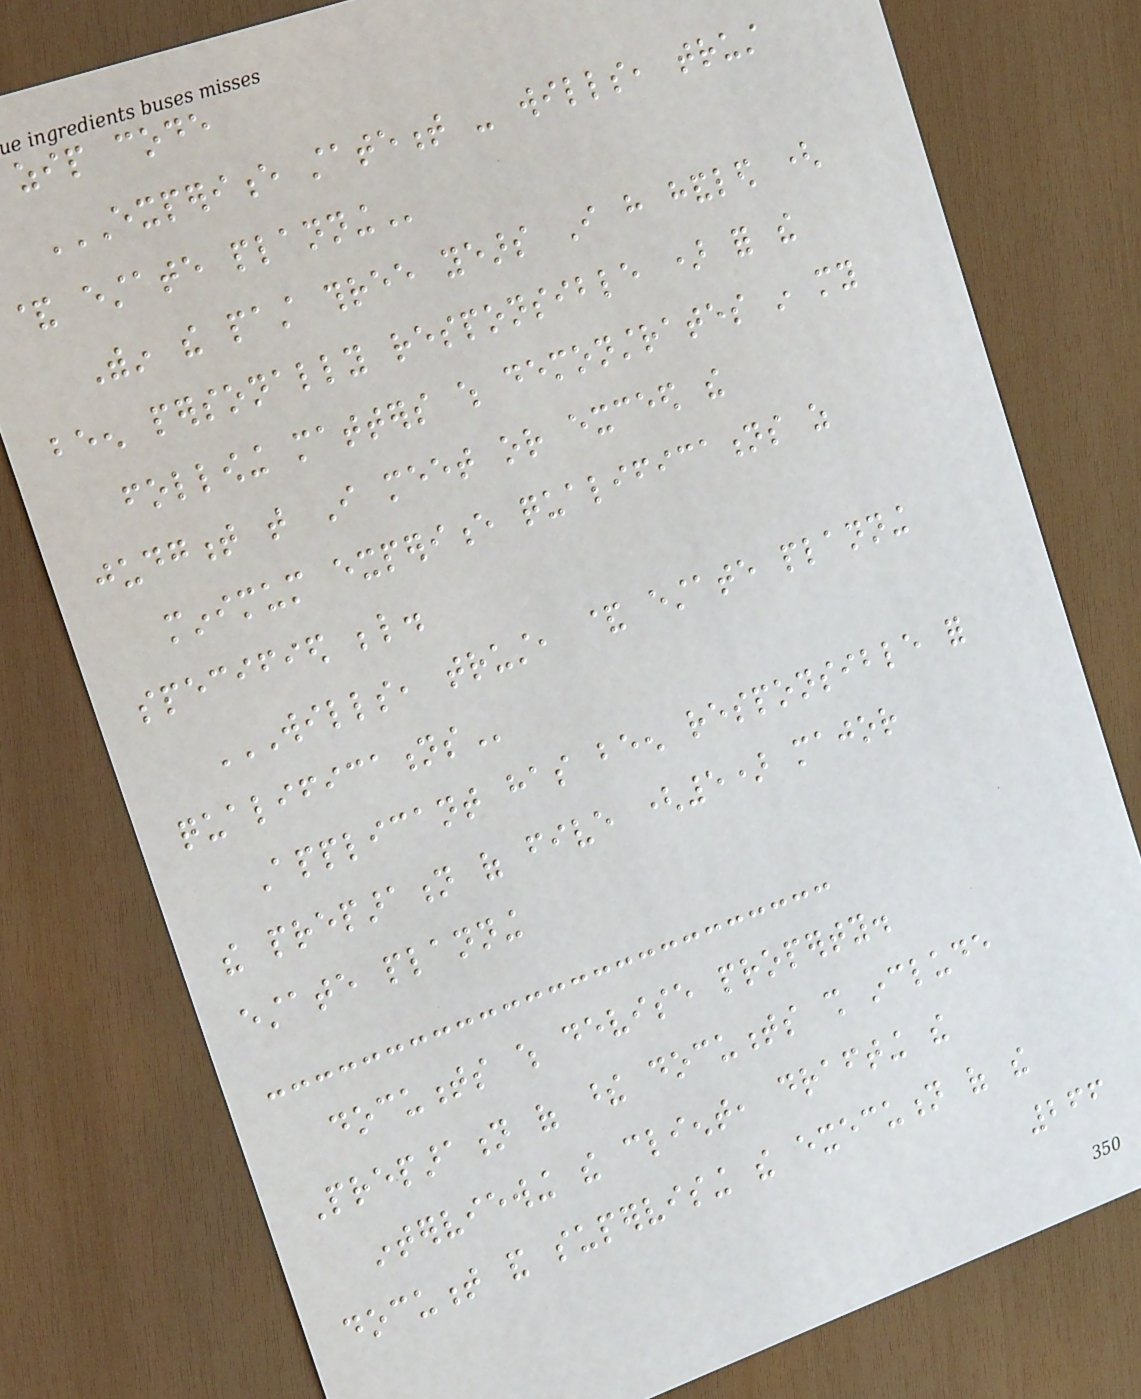zip code
EXPERIENCE STATEMENT - WILLS, TRUST
& ESTATE PLANNING
Within the past three years I have handled (
been personally responsible ) for the
following matters which demonstrates in my
judgment that I meet or exceed the
minimum experience qualifications as
specified below.
WILLS, TRUST, & ESTATE PLANNING
QUALIFICATIONS
Applicant has been responsible for
the preparation of five (5) major
estate planning
documents which devise property.
Preparation of these documents shall include
interviewing the client, drafting the
document and supervising the execution of the
266
